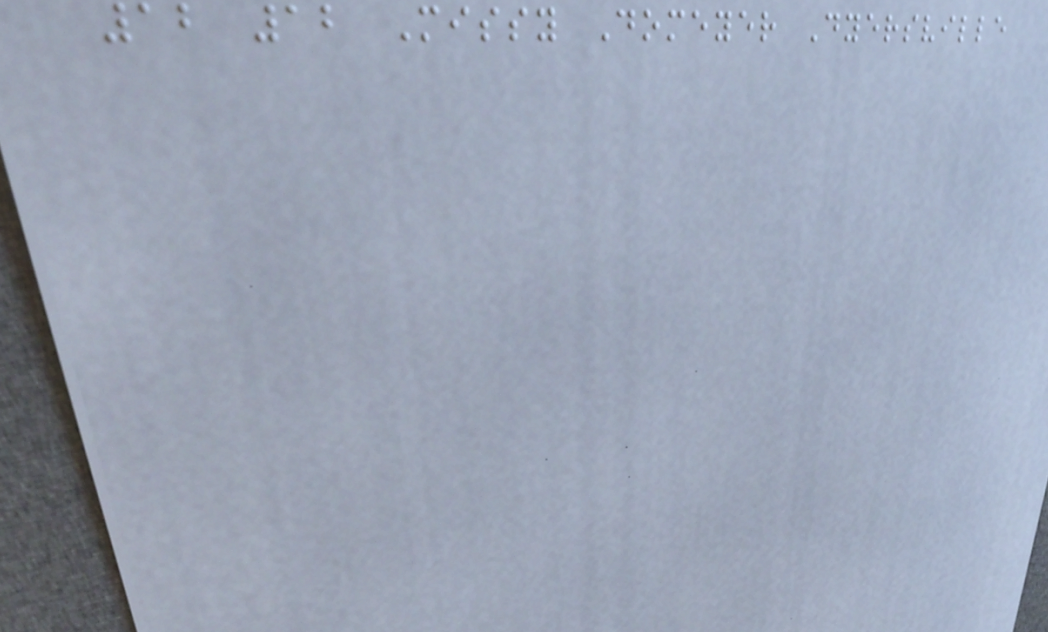12 12 Missy Domeyer Dyersville
